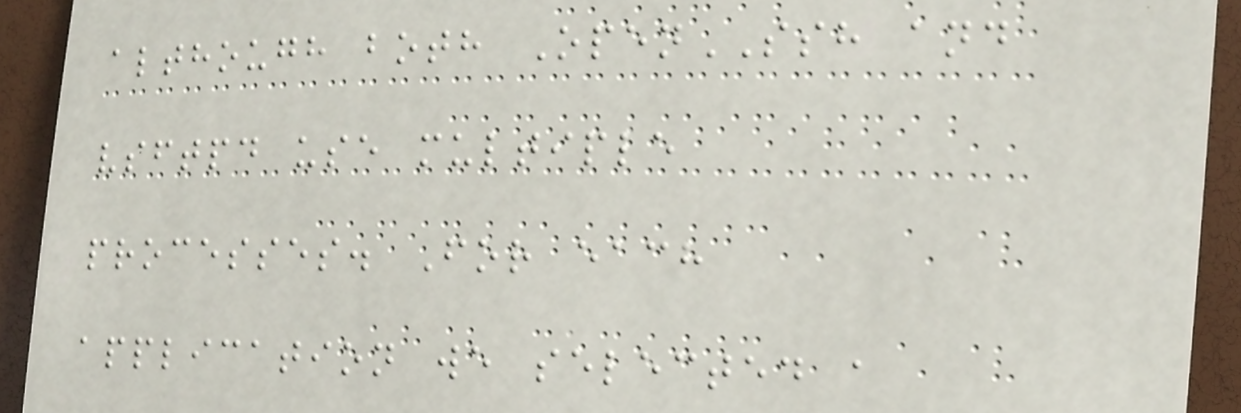although both OpenSSH and
vsftpd use multiple
processes. For each
application we selected a
